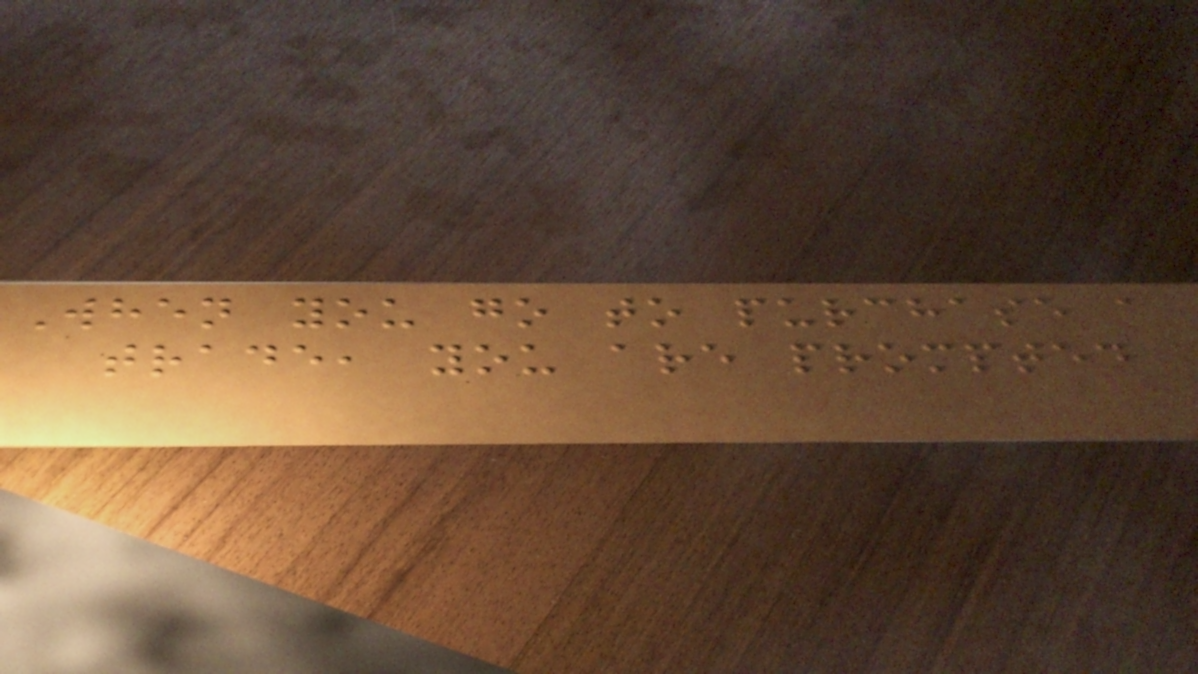When you go to purchase a
trade, you are prompted
